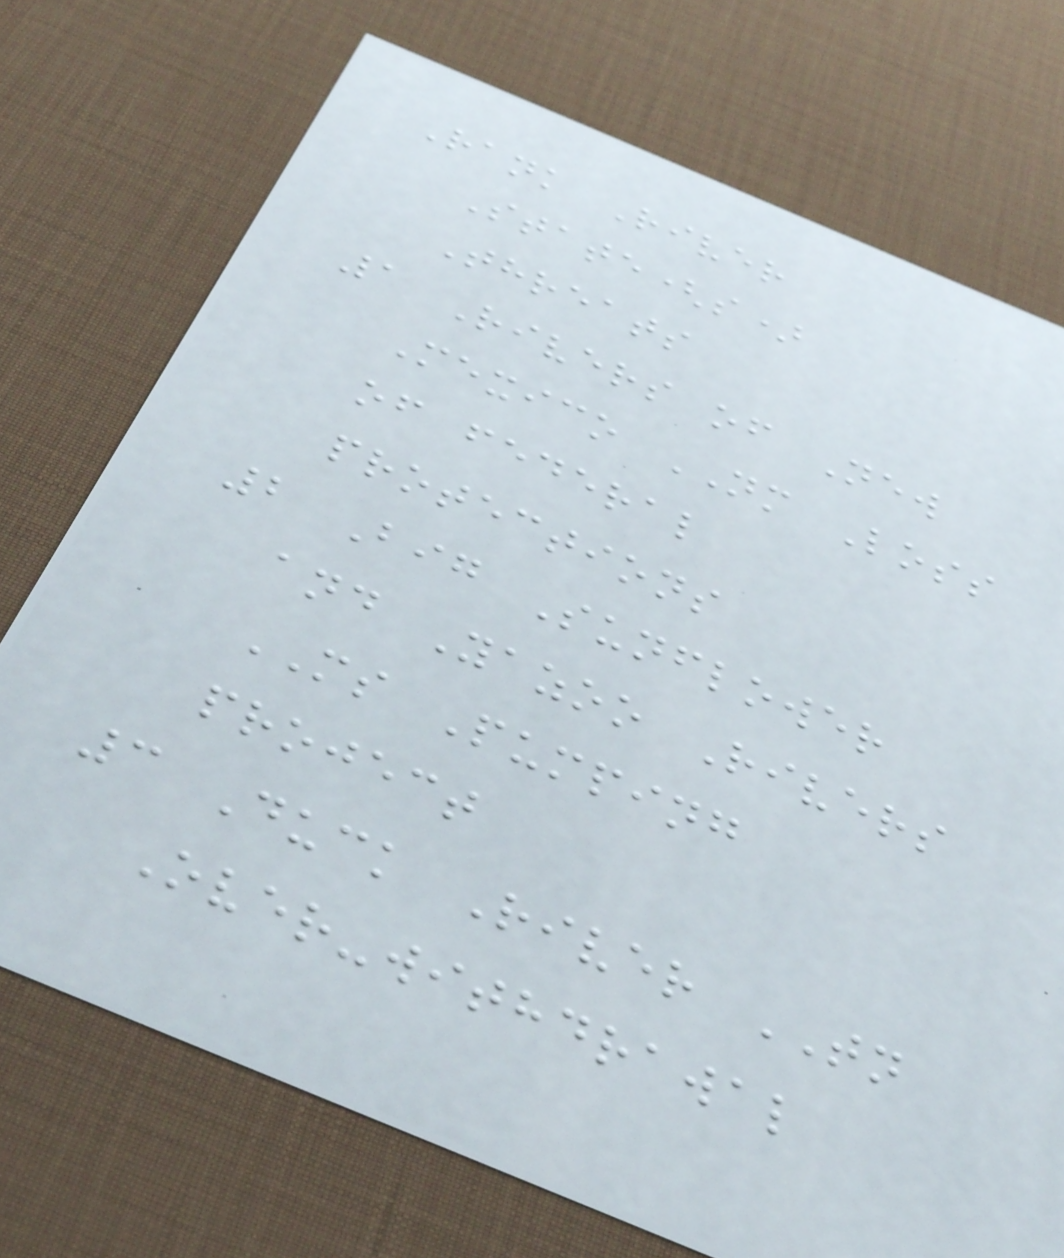Rank River
State(s)
Threats
1 Rivers of New
Mexico NM Loss
of federal
protections
2 Big Sunflower
and Yazoo Rivers
MS Pumping
project
3 Duck River TN
Over-withdrawal
